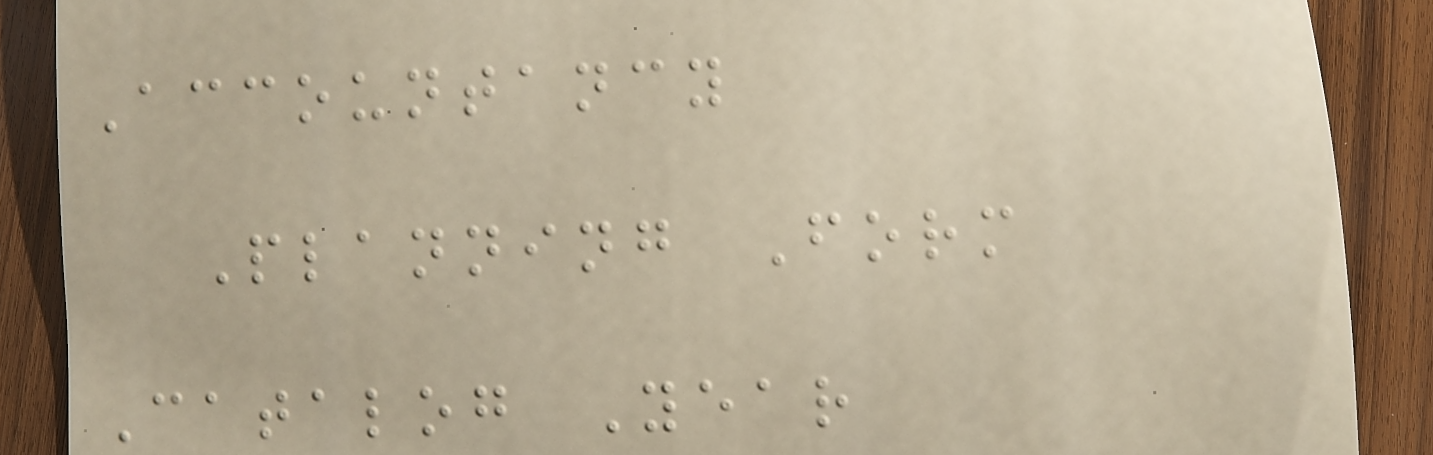Accountancy
Planning Form
Catalog Year
